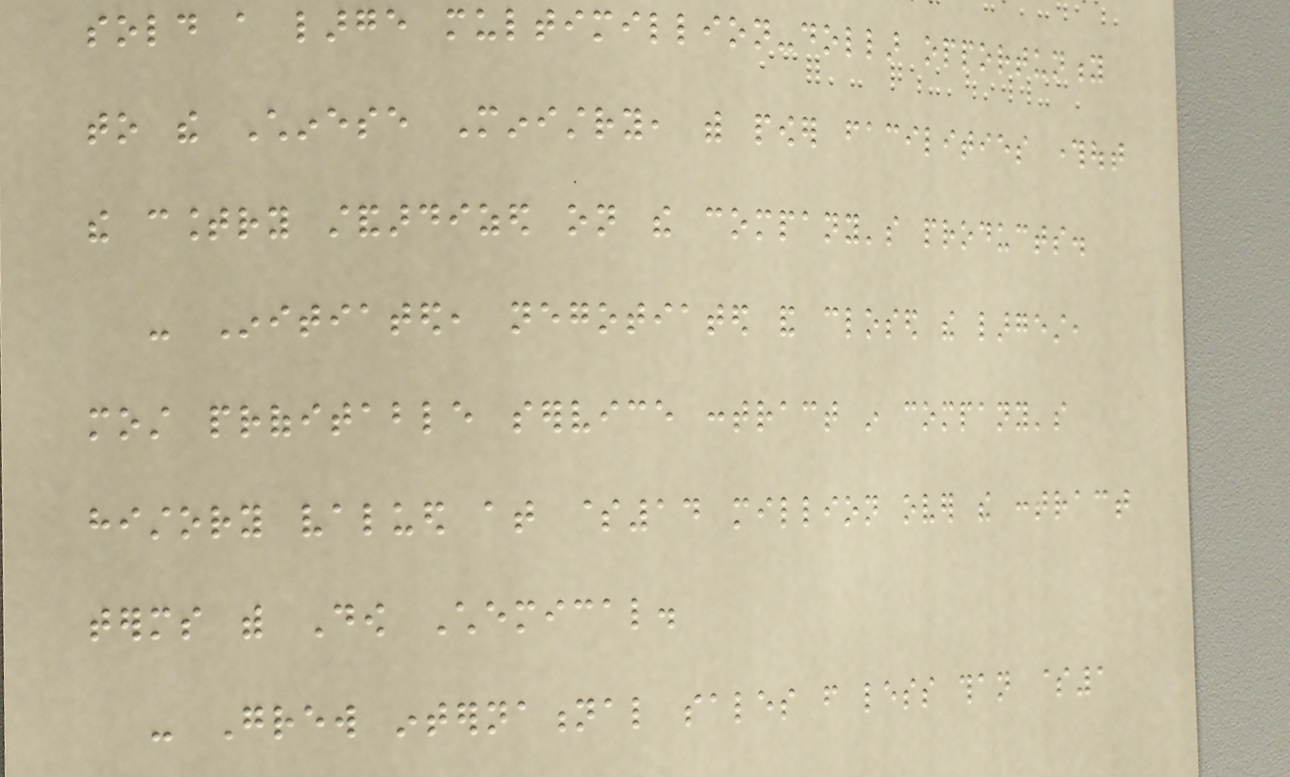sold a large multimillion-dollar opportunity
to the Chinese Ministry, with power facilities throughout
the country standardized on the company's products.
- Initiated, negotiated and closed the largest,
most profitable service contract in company's
history valued at $14 million over the contract
terms with Dow Chemical.
- Grew international sales from less than $1
